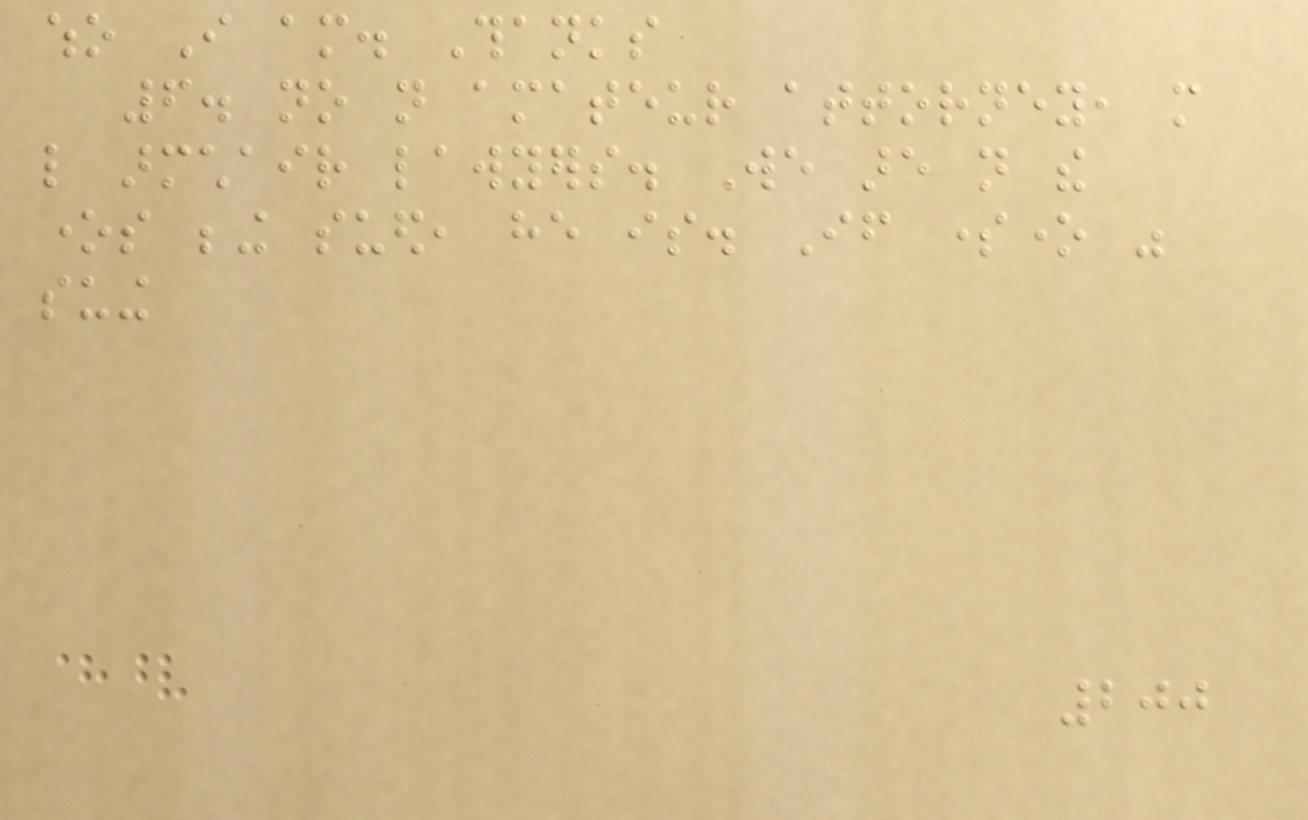who I am. Thanks
6. no not amateur attorney, more
like armchair lawyers. We are not the
ones being sued, he is. If someone was
suing
200
